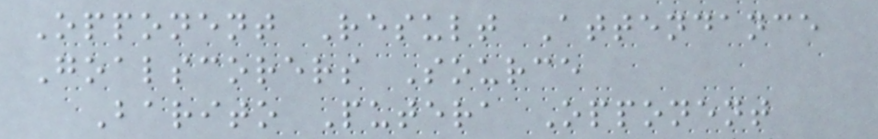Opponent Result Attendance
Goalscorers Source
Barito Putera Opponent
